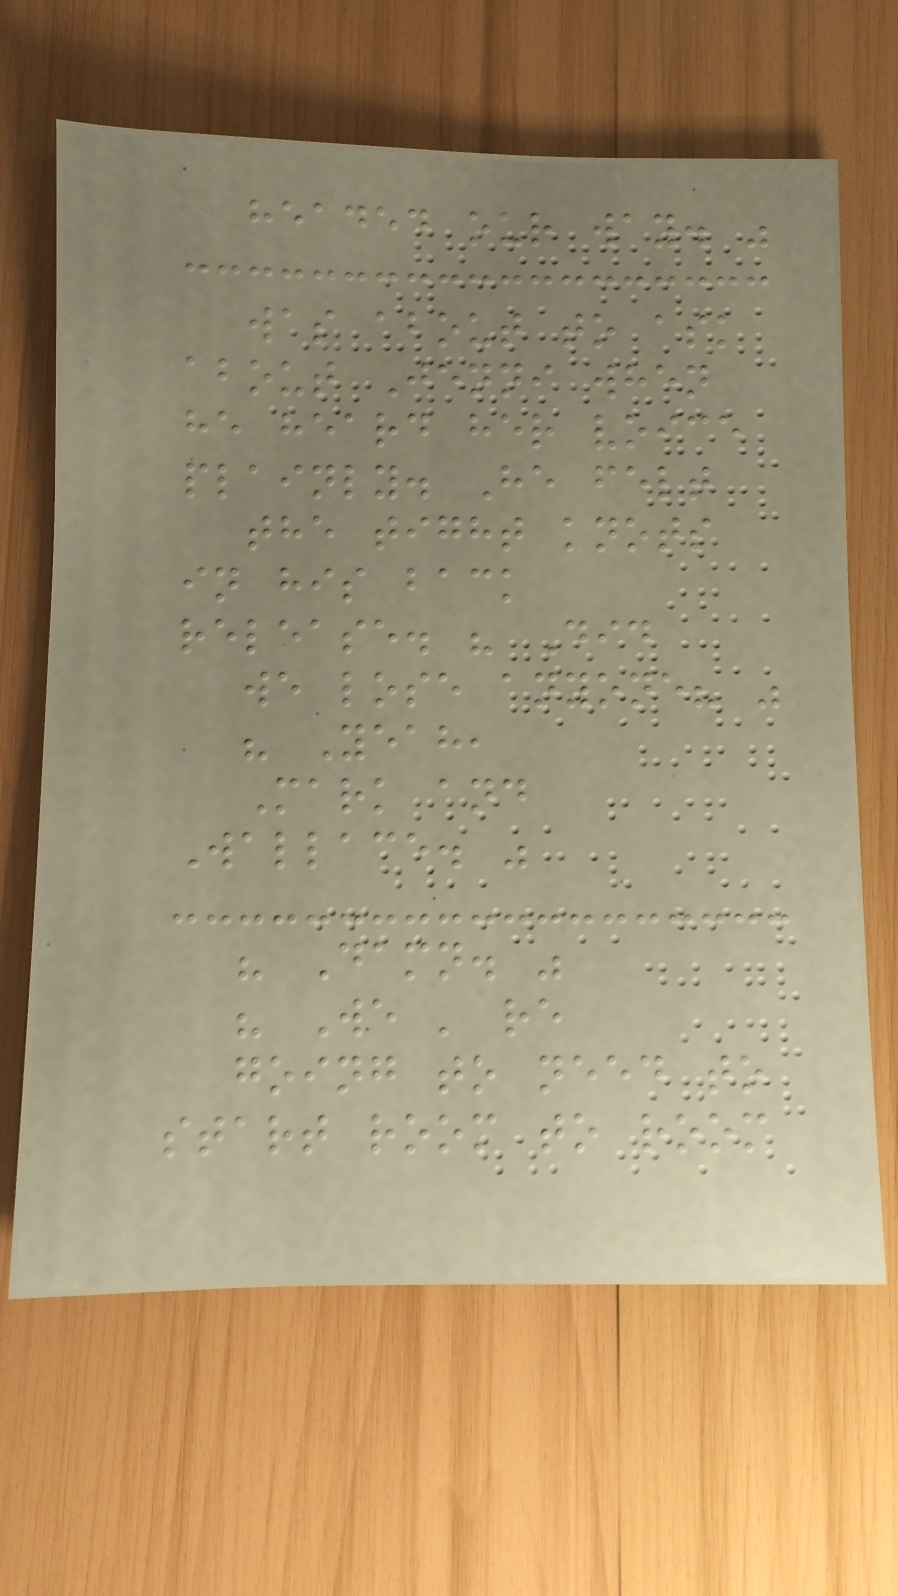headed our way. "
was about to ask
about Jenni when
he heard her voice
plainly. He felt
the tight knots
in his back
release. " Did
we lose anyone? "
" Yeah,
Mark and
Wallace. "
" Damn. "
" We ' re
going to need to
start room to room
